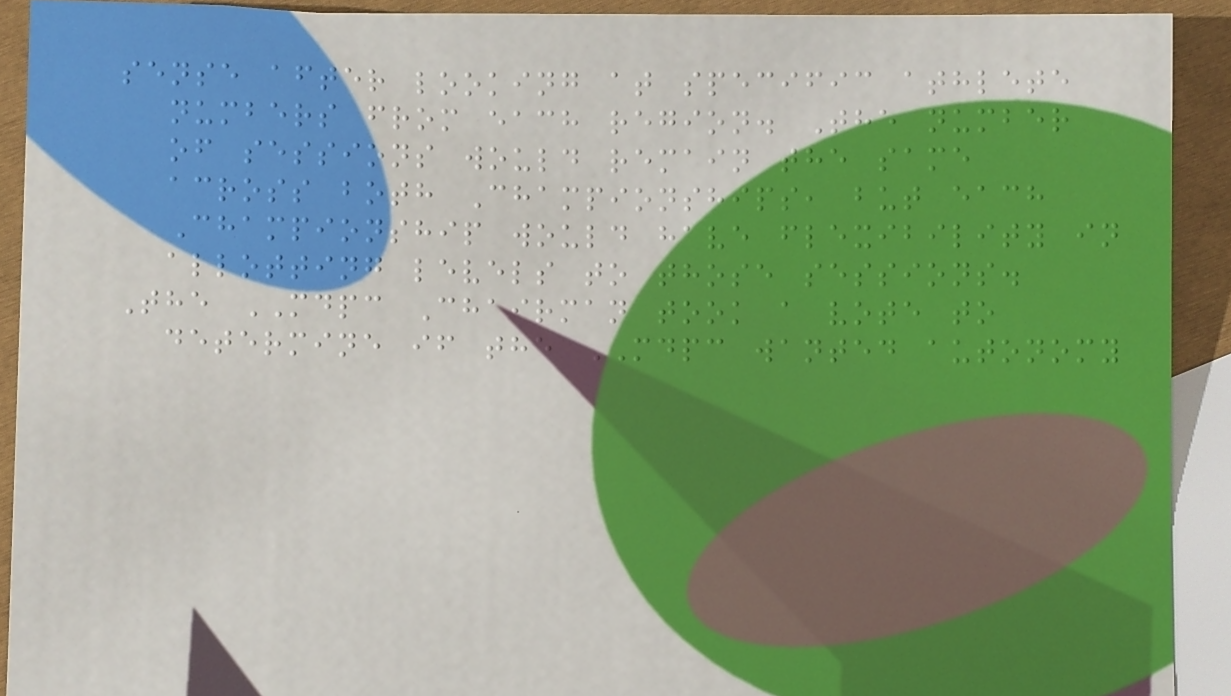sense after looking at specific athlete
numbers from each region. The number
of sessions would remain the same
across both Championships, but each
Championship would have flexibility in
allotting levels to those sessions.
The MDPC Chairman took a vote to
determine if the MDPC wanted autonomy
